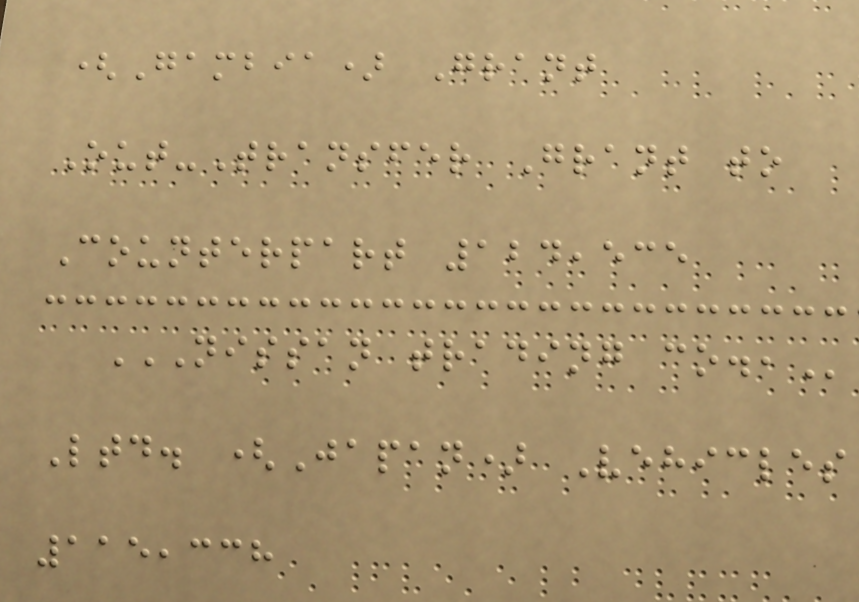(Gambia) Grant
Out-Transfer Grant to
Counterpart 124,535
NISSAN TRADING CO.,
Ltd. (Japan) Vehicles
115,338
